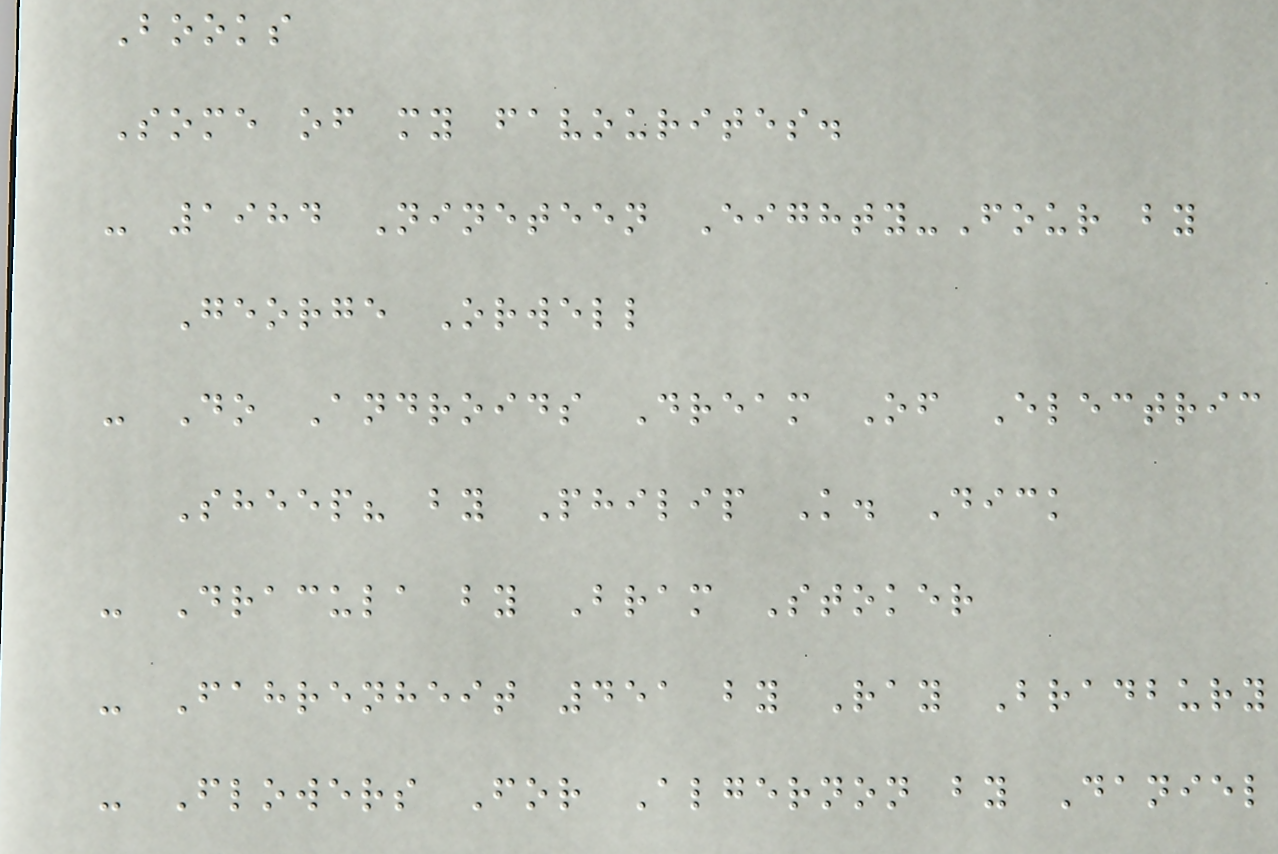Books
Some of my favourites.
- 1984 Nineteen Eighty-Four by
George Orwell
- Do Androids Dream Of Electric
Sheep? by Philip K. Dick
- Dracula by Bram Stoker
- Fahrenheit 451 by Ray Bradbury
- Flowers For Algernon by Daniel
